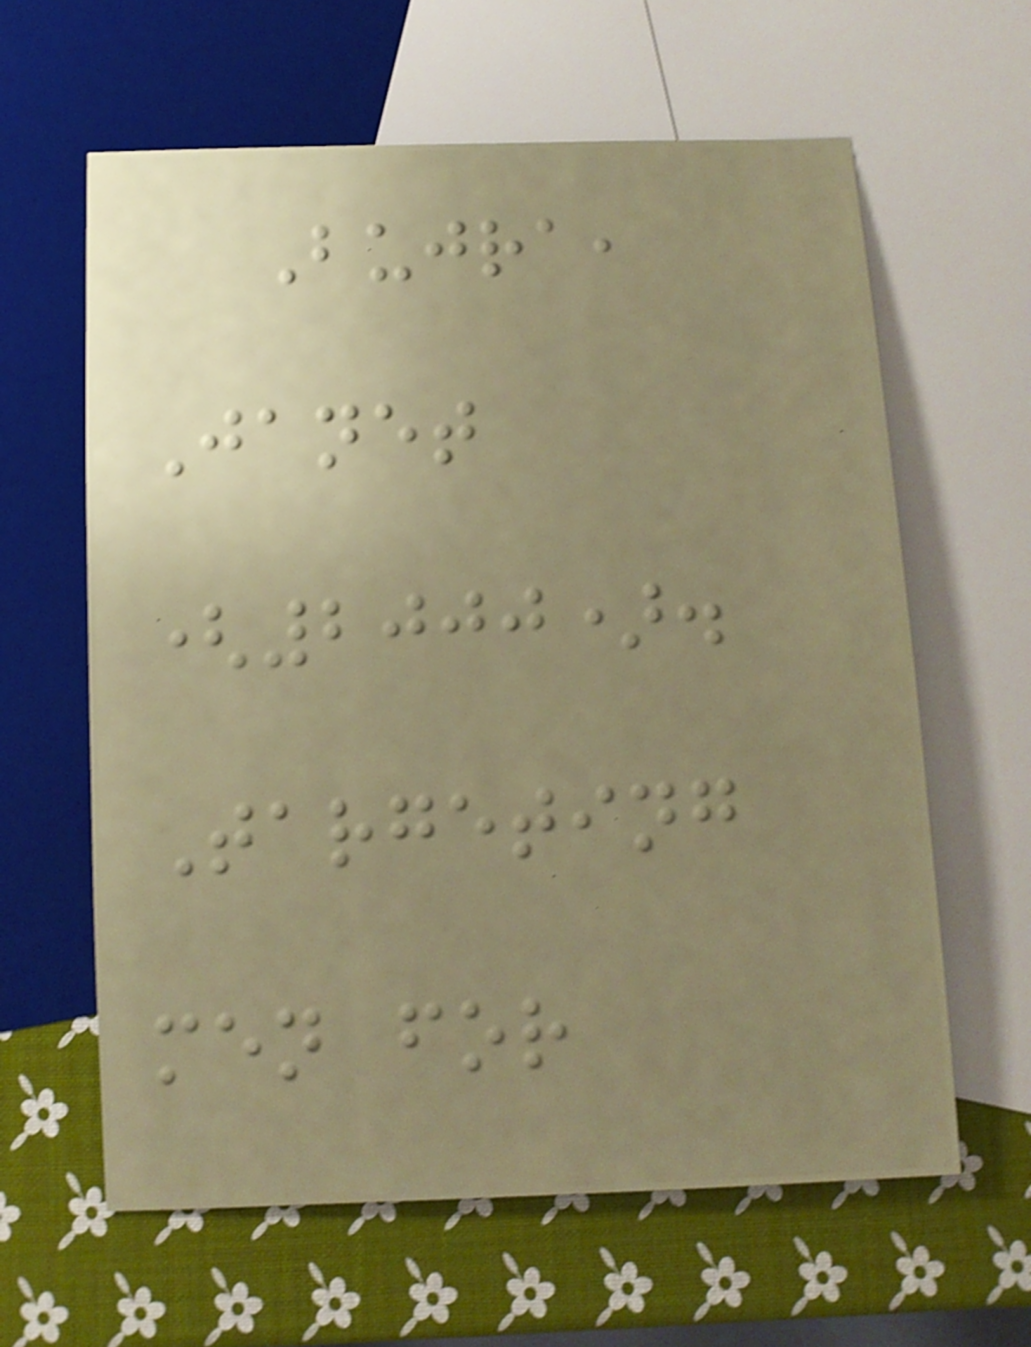Bujra,
Janet
(2000).
Targeting
men for
